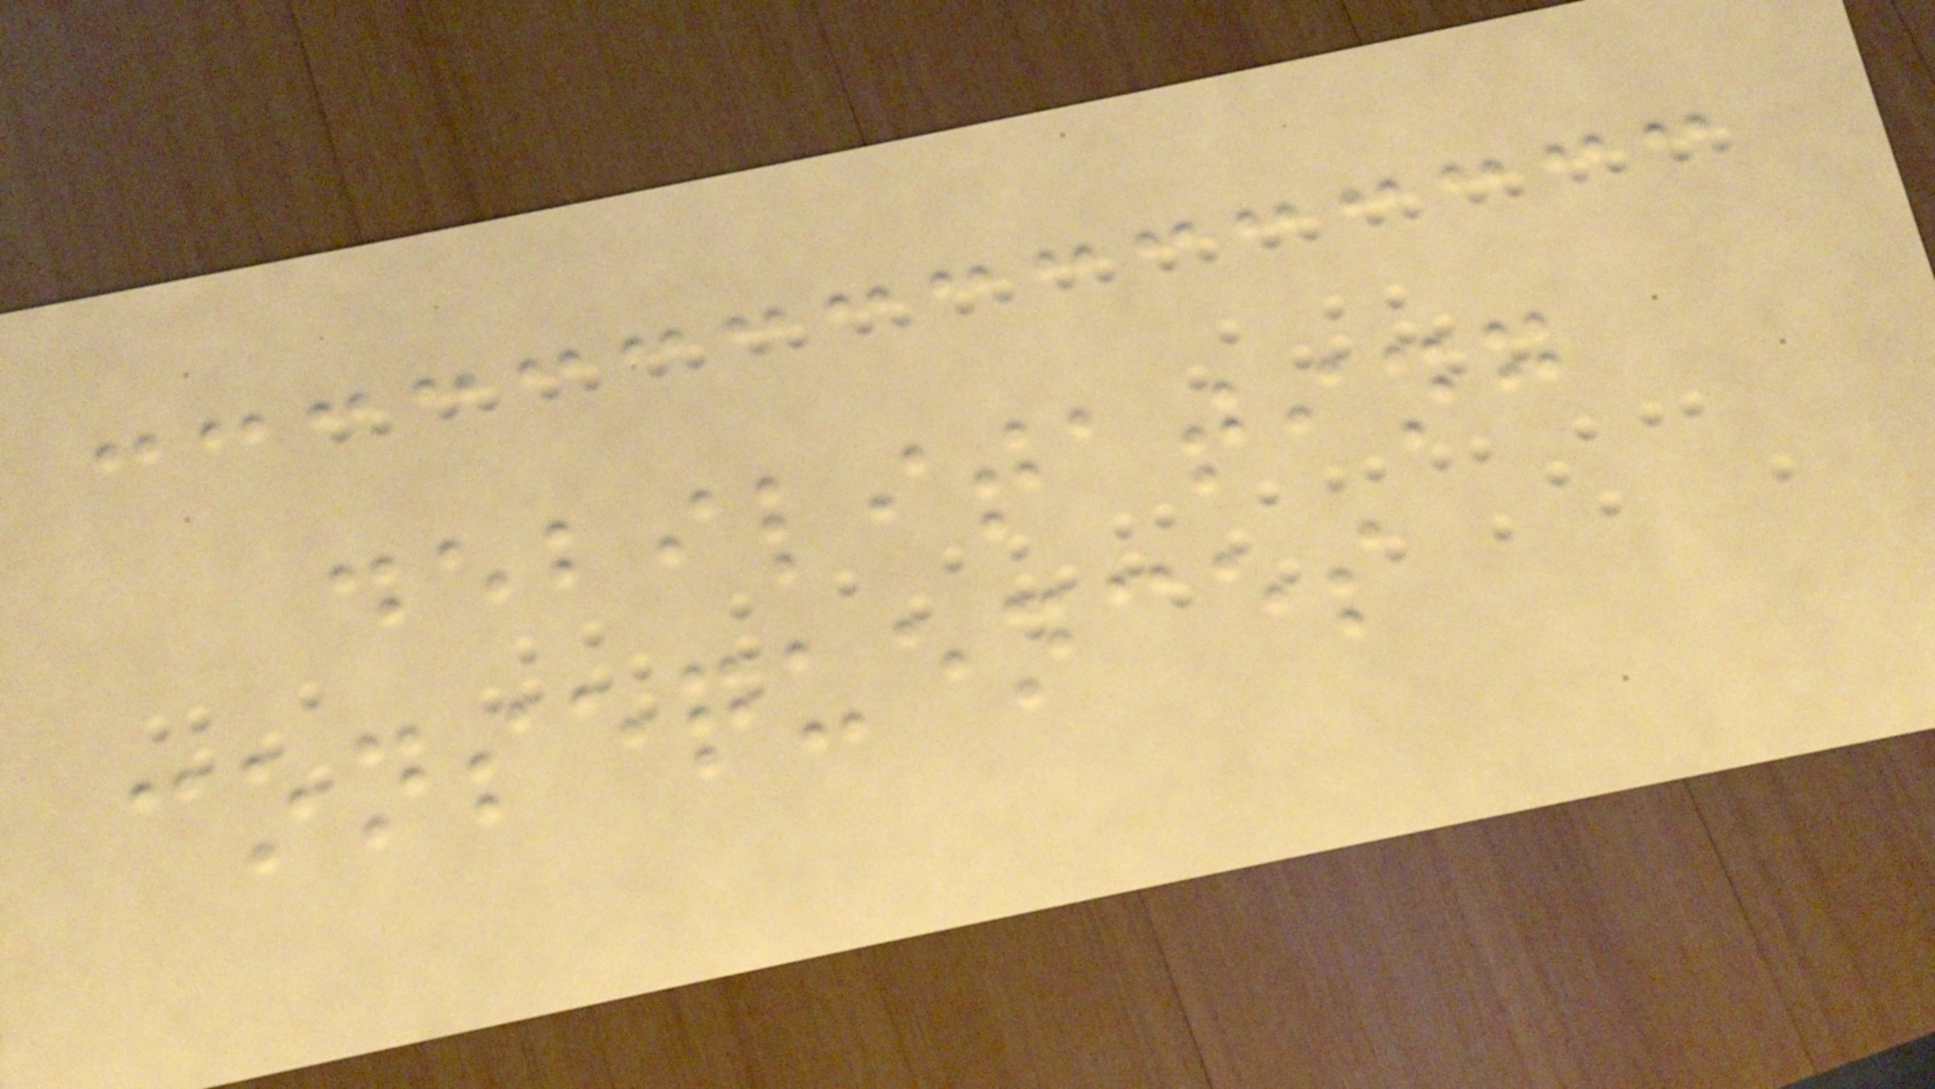debilitating
consequences
